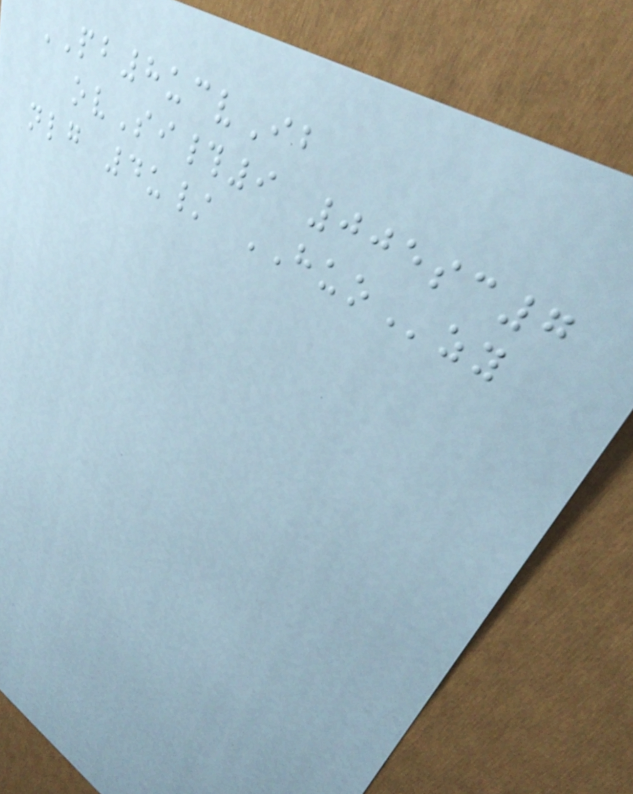PB8ucvIb
ovSi#9 005sc7
nlg 4u/ HUOzy
